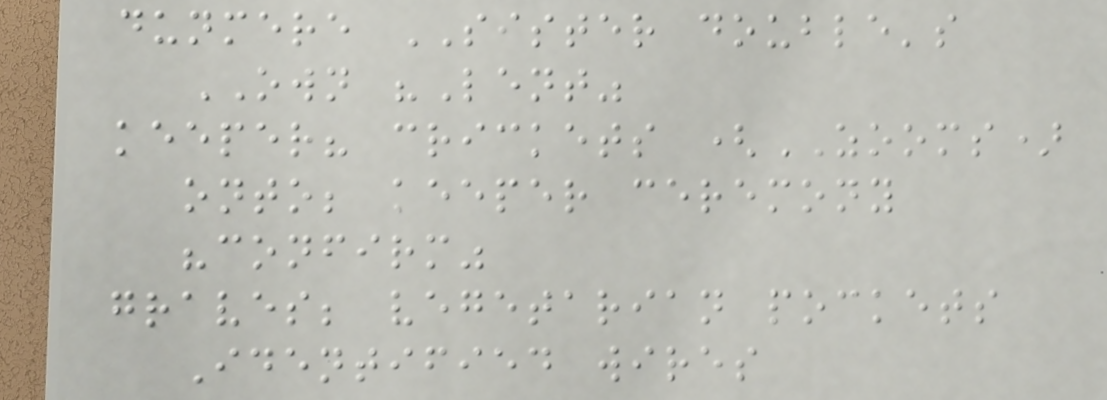dunmere SISTER double's
OWN "Lent"
keeper? crickets (ZOOMS)
onto; keeper ceremony
"confirm"
graves; vegetarian pockets
Identified wires
